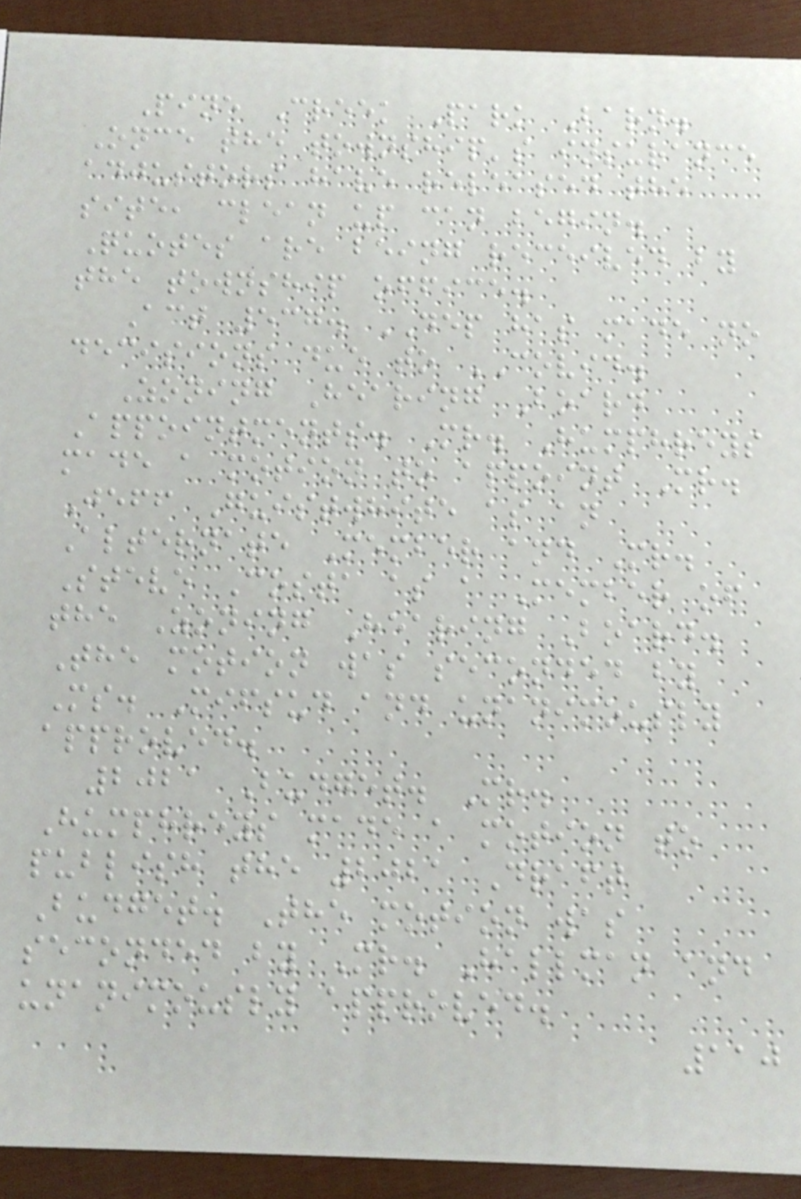Pine Creek Park Barn.
Once the township's insurance
adjustors have released the
site, clean up can begin.
Quotes are being received by
the township office.
Act 537. DEP has made no
decisions due to COVID.
Zoning Hearing Board
Appointments. Mr. Humphreys
made a motion to appoint Mr.
Jeff Guistwhite as an
Alternate Member and Mr.
Steve Costa as a Member of
the Zoning Hearing Board.
The motion was seconded by
Ms. Mifsud and unanimously
approved.
2021 Budget. Mr.
Humphreys made a motion to
publish the 2021 Draft
Budget. The motion was
seconded by Mr. Hallman and
unanimously approved.
110
